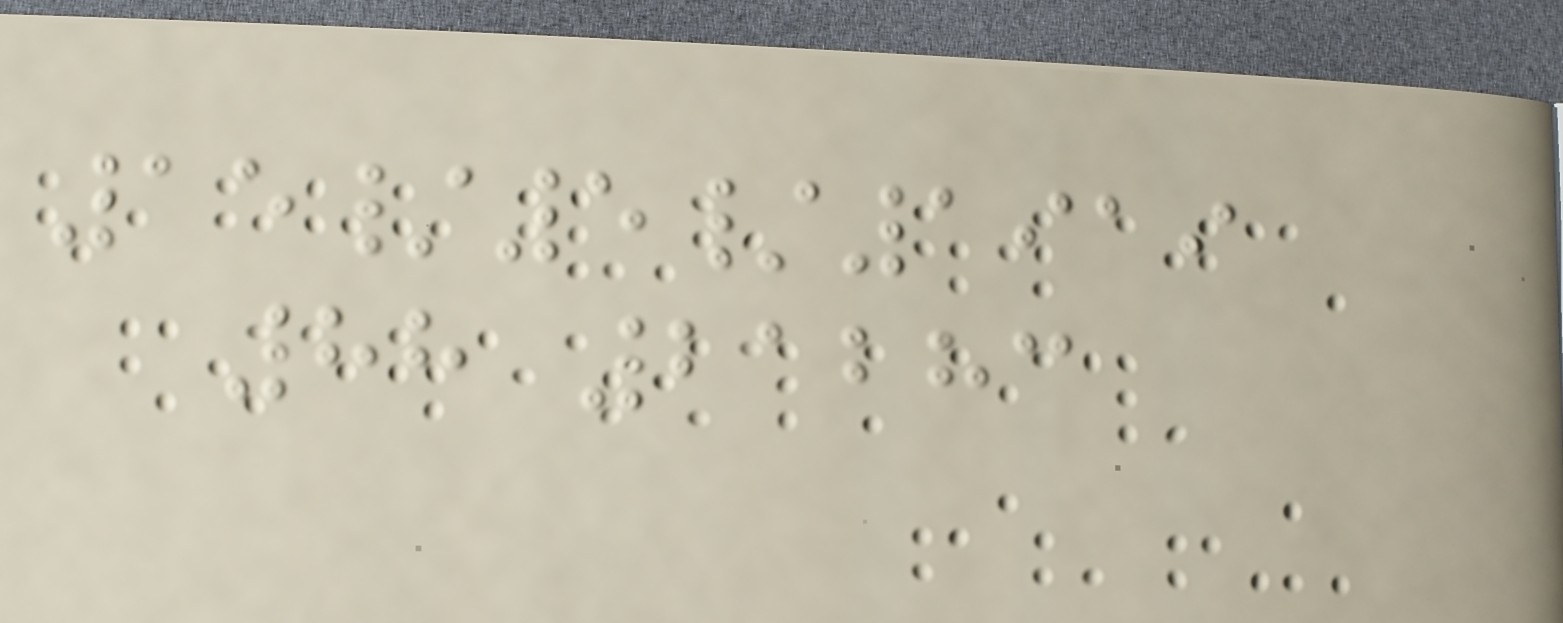15/5/1919
88 21283
